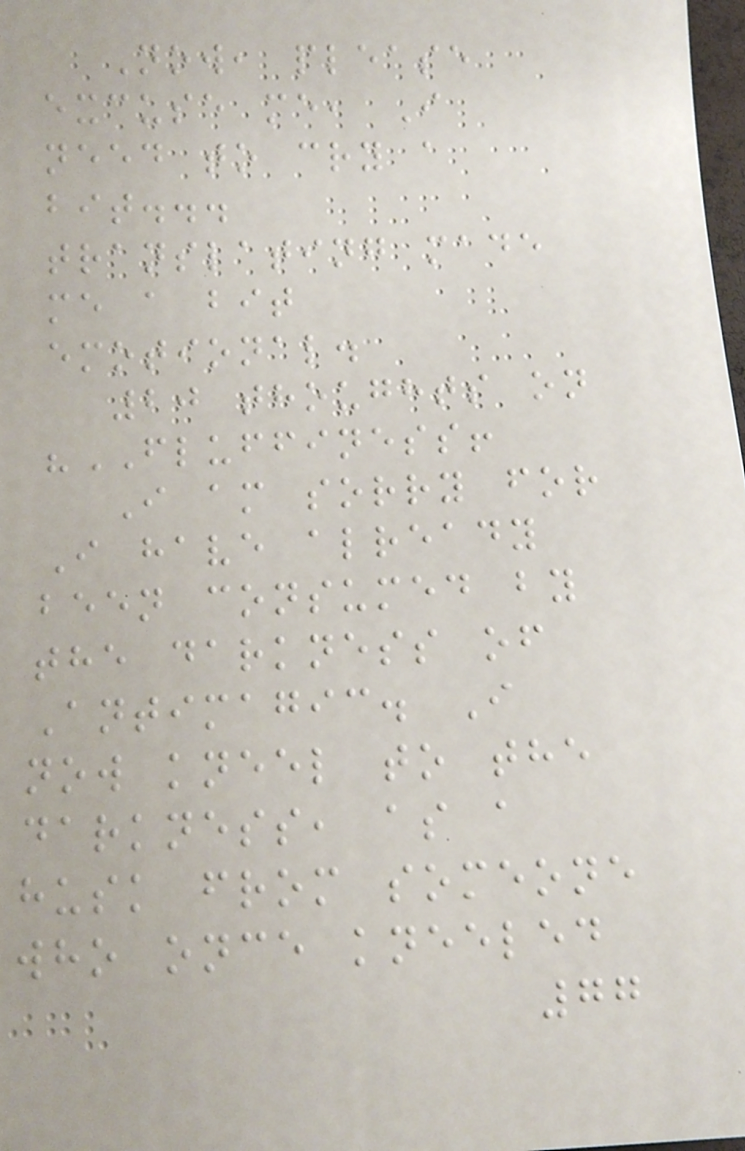Now, please
excuse me, I
need to cry a
bit...
translating made
me a bit
emotional.
20 thoughts on
"FLUFFINESS!
I am sorry for
I have already
been consumed by
the darkness of
Antimagic. I
now kneel to the
darkness, as a
husk from someone
who once kneeled
77
